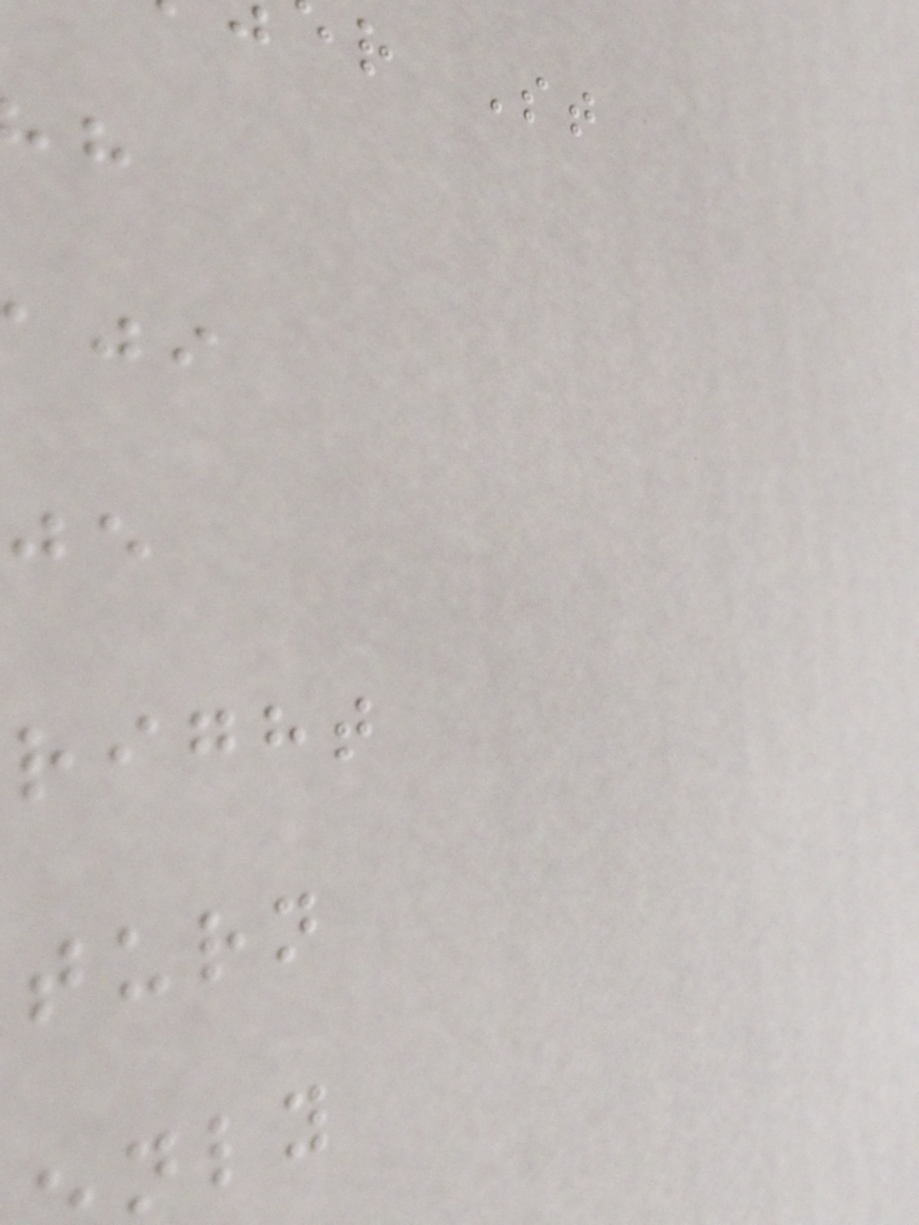r St
right
turn
